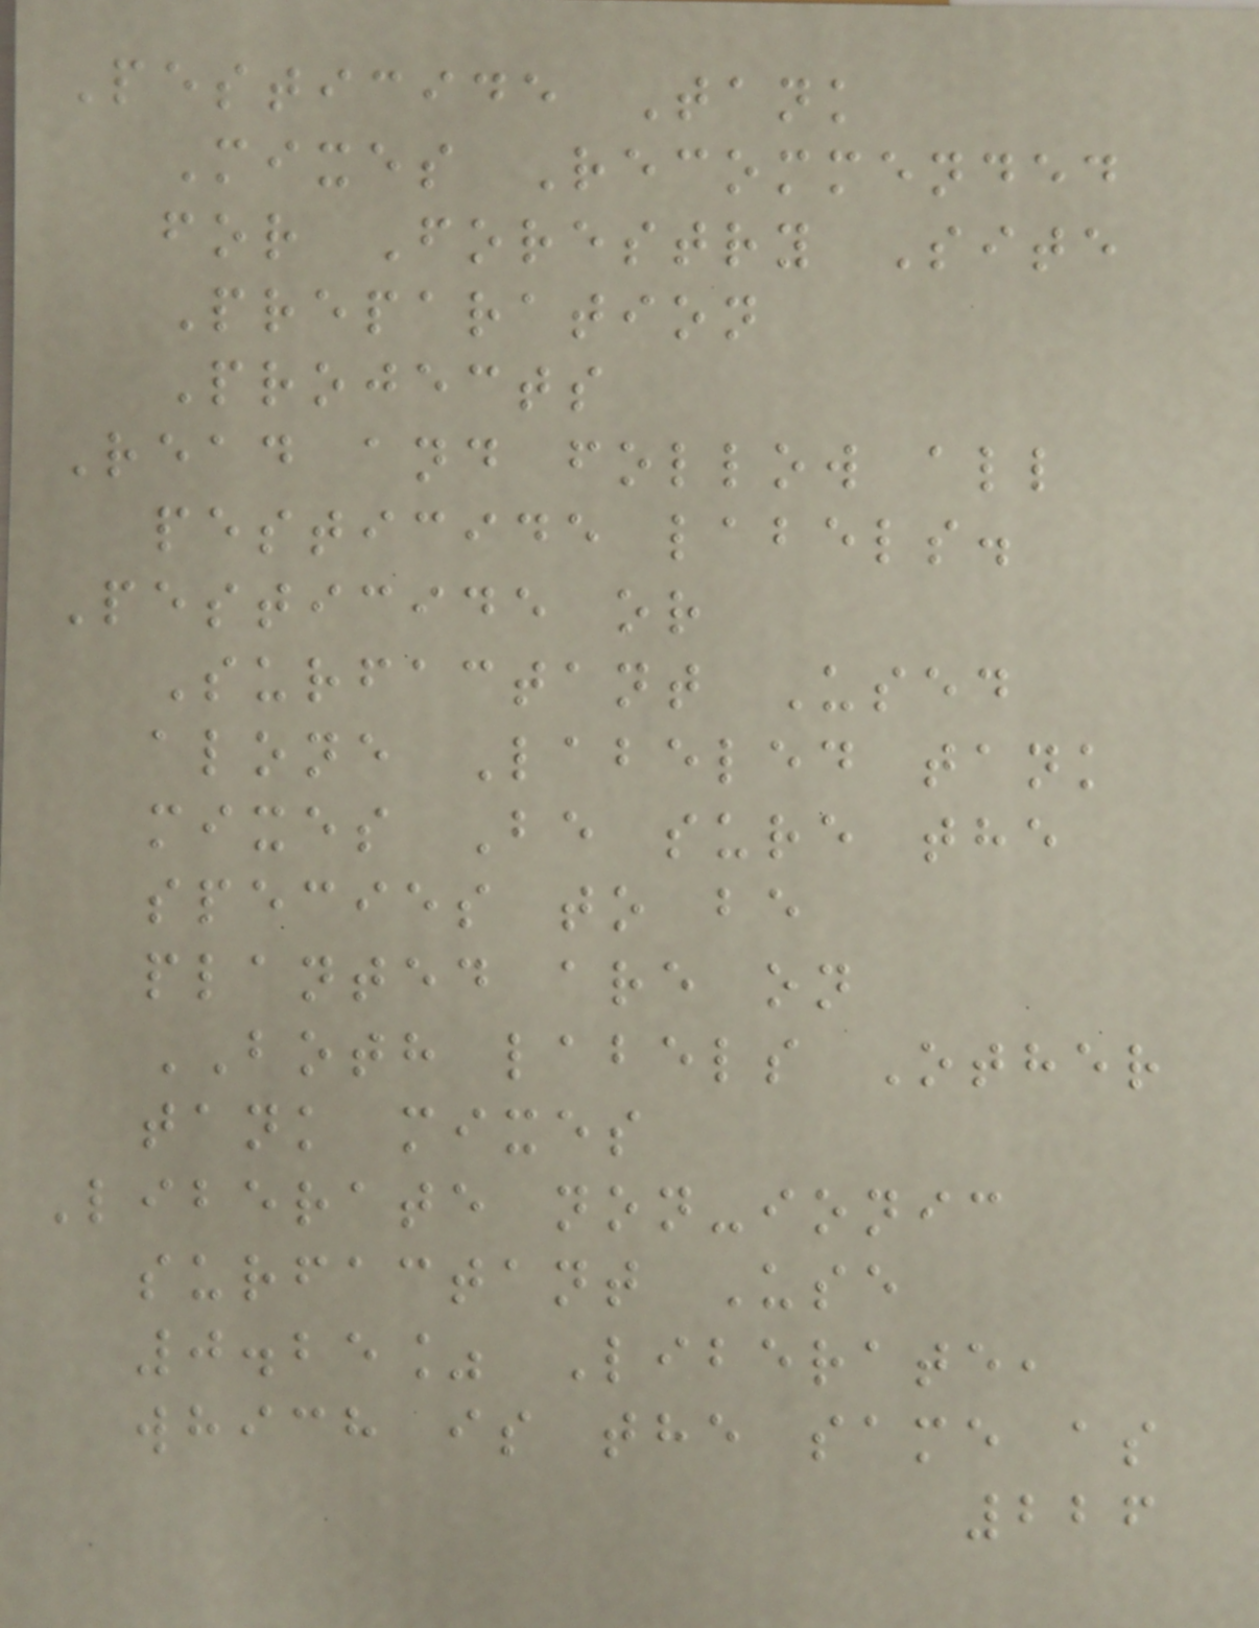Pesticide Tank
Mixes Recommended
for Forestry Site
Preparation
Projects
Read and follow all
pesticide labels.
Pesticide or
Surfactant Used
alone Labeled tank
mixes Be sure the
species to be
planted are on
BOTH labels Other
tank mixes
Liberate non-ionic
surfactant Use
0.25% Liberate,
which is the same as
226
